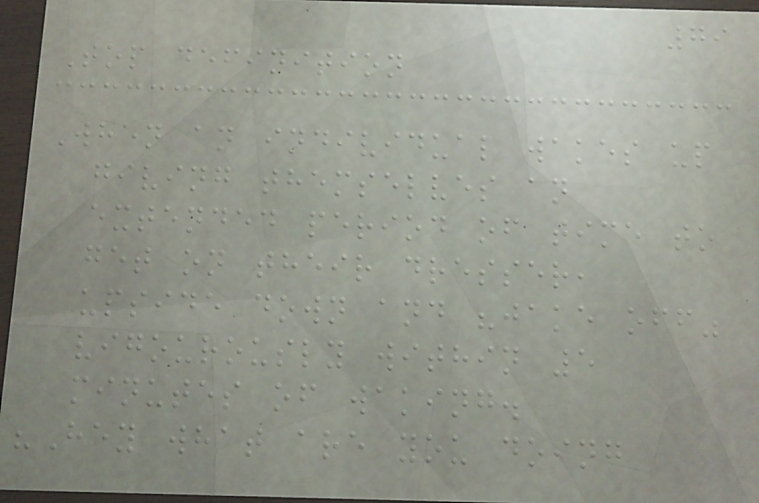79
Top definition
When an individual wakes up
giving themselves an
extended period of time to
get on their dresser,
upside down and "jake off"
vigourously within 5
minutes of waking.
"Hey what are you doing
